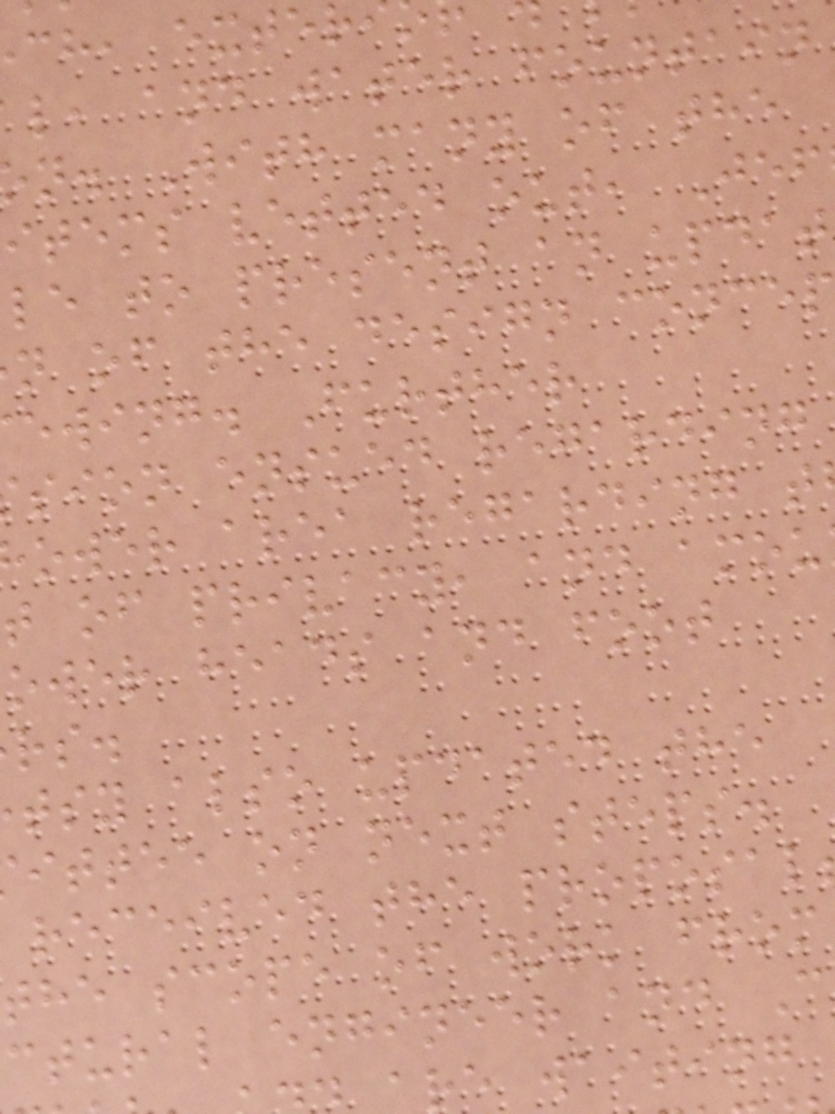ch, exter
l, and water fountain
n. With many of the
items vetted out, Jef
le to present an updat
n of the design conce
ewing. Further
sion ensued regarding
ower area regarding t
t of privacy, and amou
ower heads and foot
tsy also updated the
ittee on next steps.
received the proposal
the scope of work from
ctural engineer and C
re waiting
